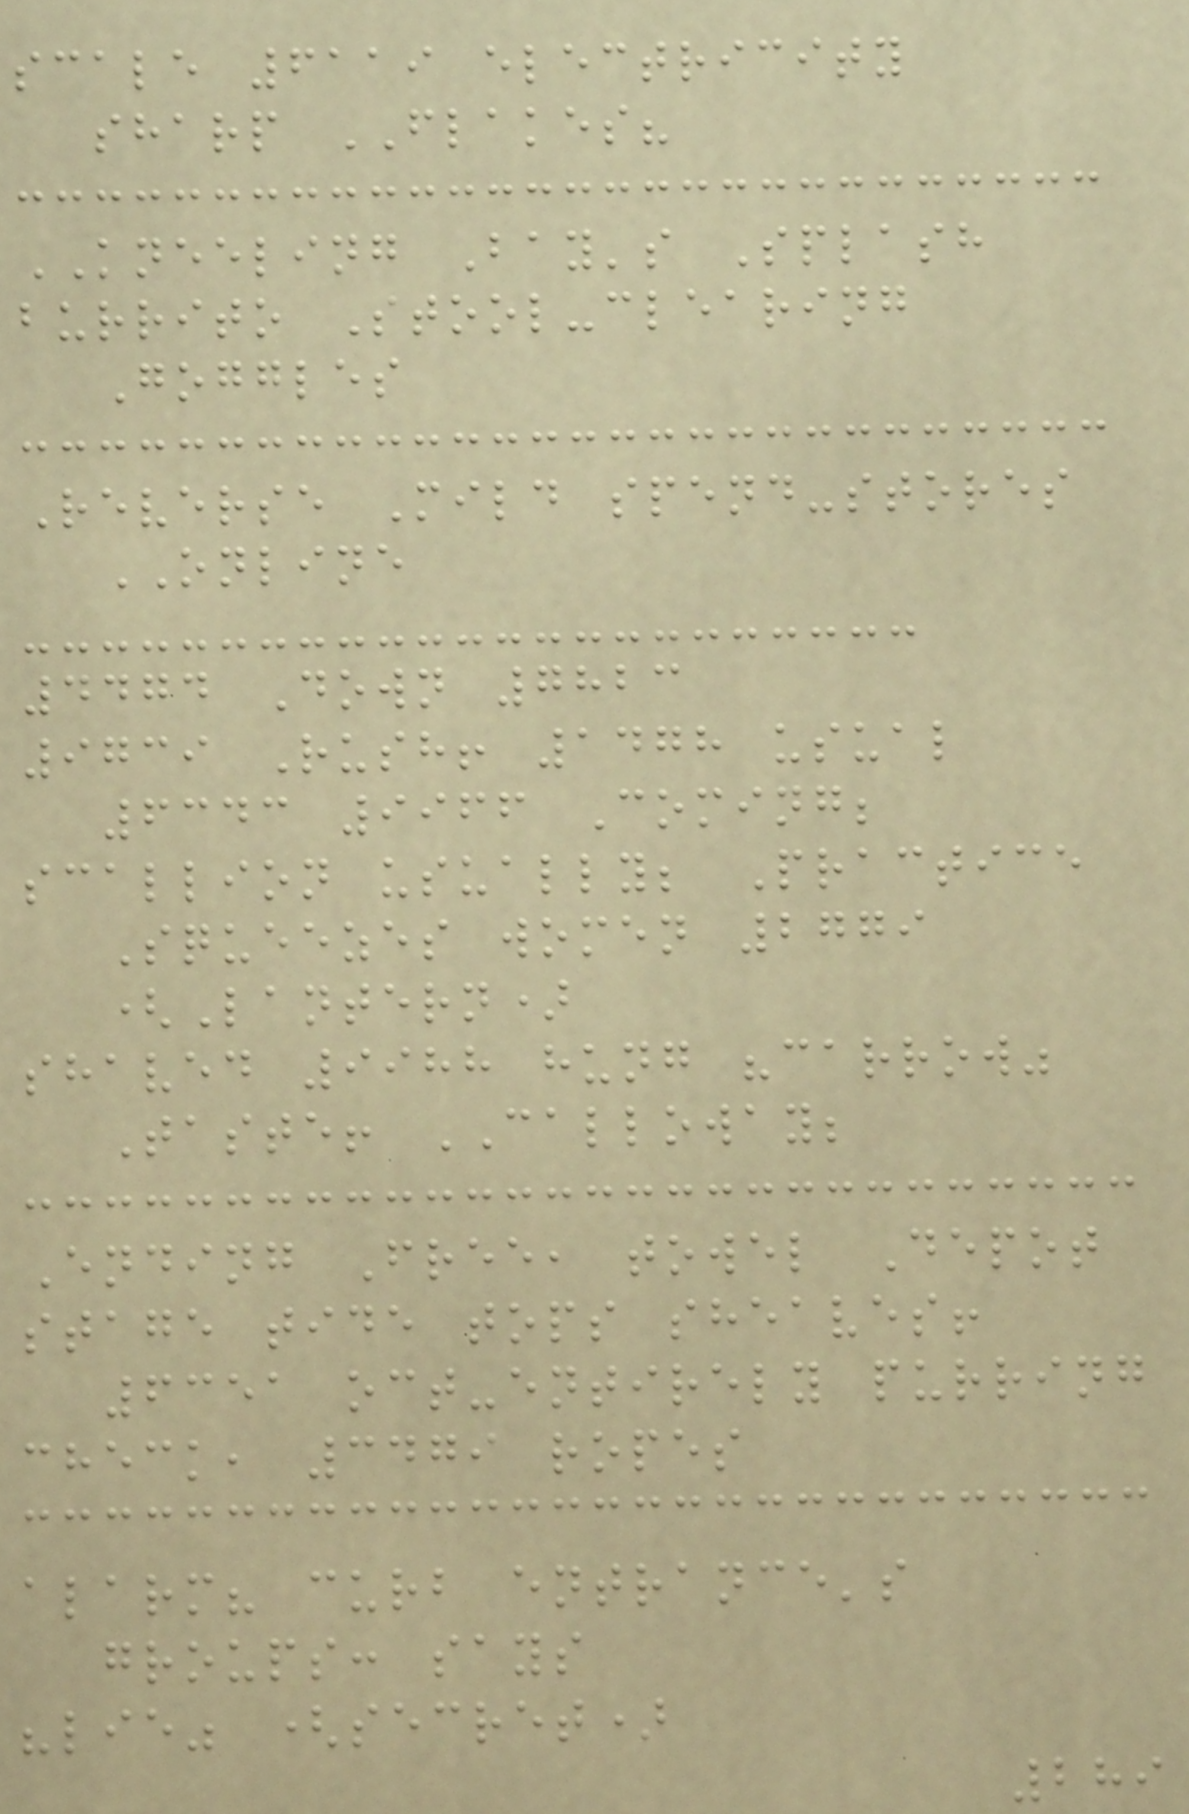scale 6119 electricity
sharp FLAKES?
KNEELING Bay's Splash
burrito Stool-clearing
Goggles
Reverse Mild spend-stores
ONLINE
4474 Down 7823
9739 Rush! 1478 usual
6343 9966 Coming;
scallion usually; Practice
Squeezes women 2779
(Lantern)
shaved 9988 hung "carrow"
Taste! CALLOWAY;
Ending Free, towel Depot
stage tide tops sheaves!
6351 oct-entirely purring
check, 3479 ropes
alarm? curb entrance's
groups: says
"lie" (secret)
289
